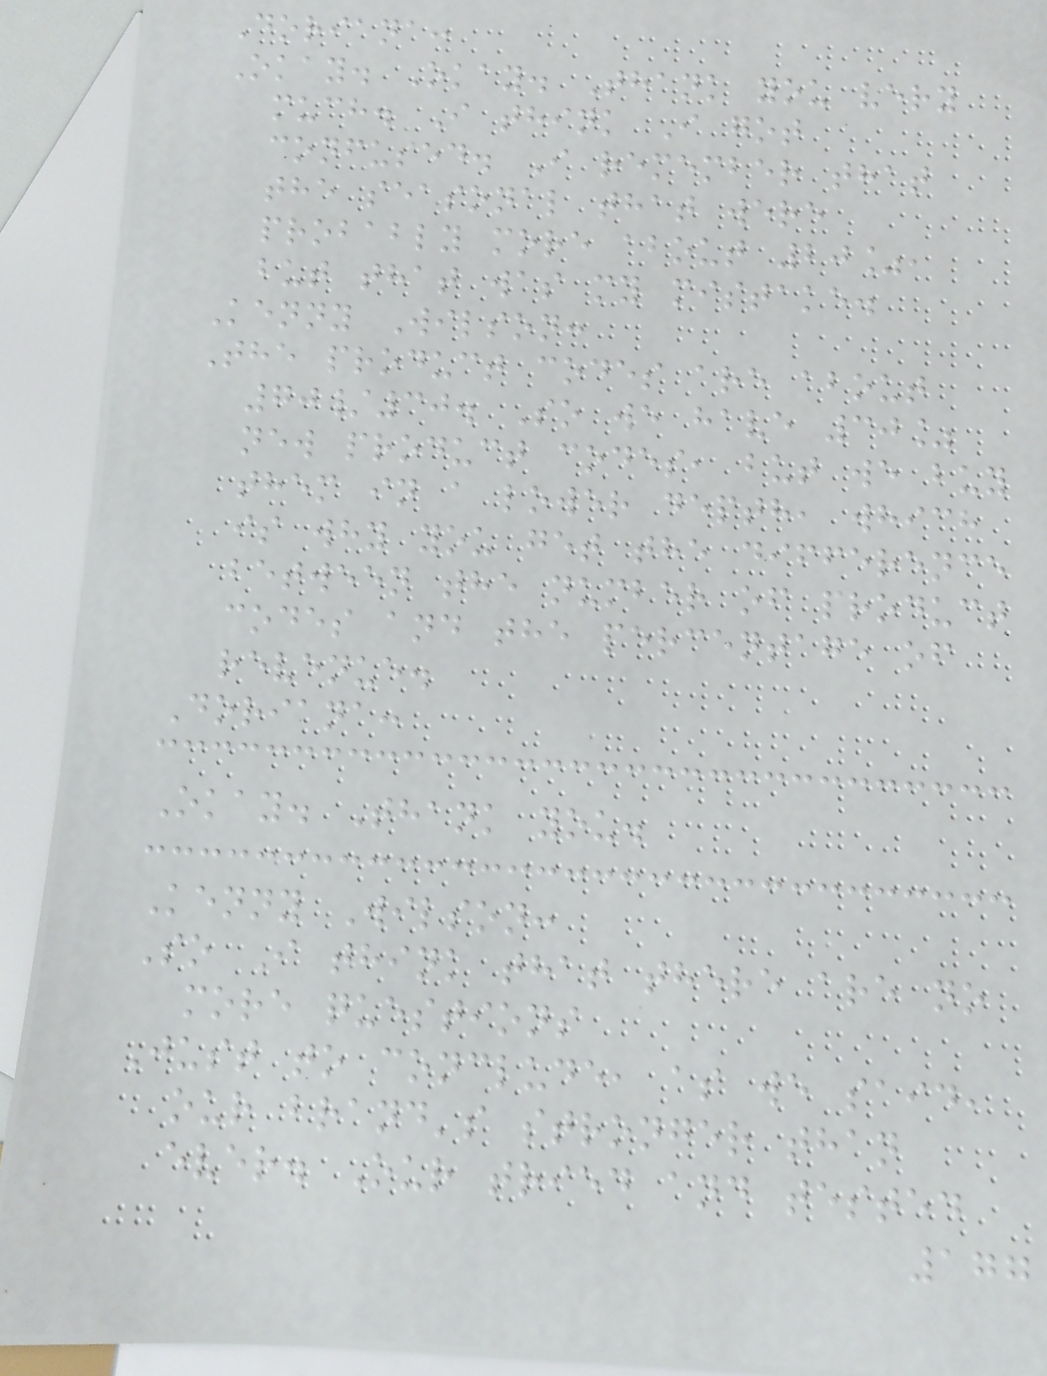Doriana:
Okay. Okay. Thank you very
much. I think I got
confused. I remember that
the seasonal that were
probably more about 20%,
but that was my mistake.
Kenny Wilson:
The product codes are about
70/30. So we have 30%
new product codes, but we buy
them in a lower depth, which
is why you get the difference
between the number of product
codes and the percentage of
revenue.
Doriana:
Okay. Thank you.
Kenny Wilson:
So I think that there are no
more questions
Just to conclude, as we said,
our brand's stronger than
ever. Our tried and tested
177
